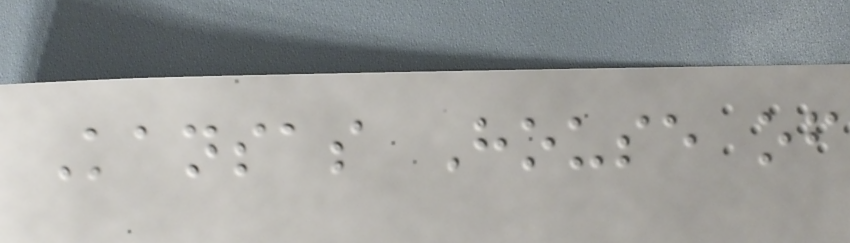Kansas House of
